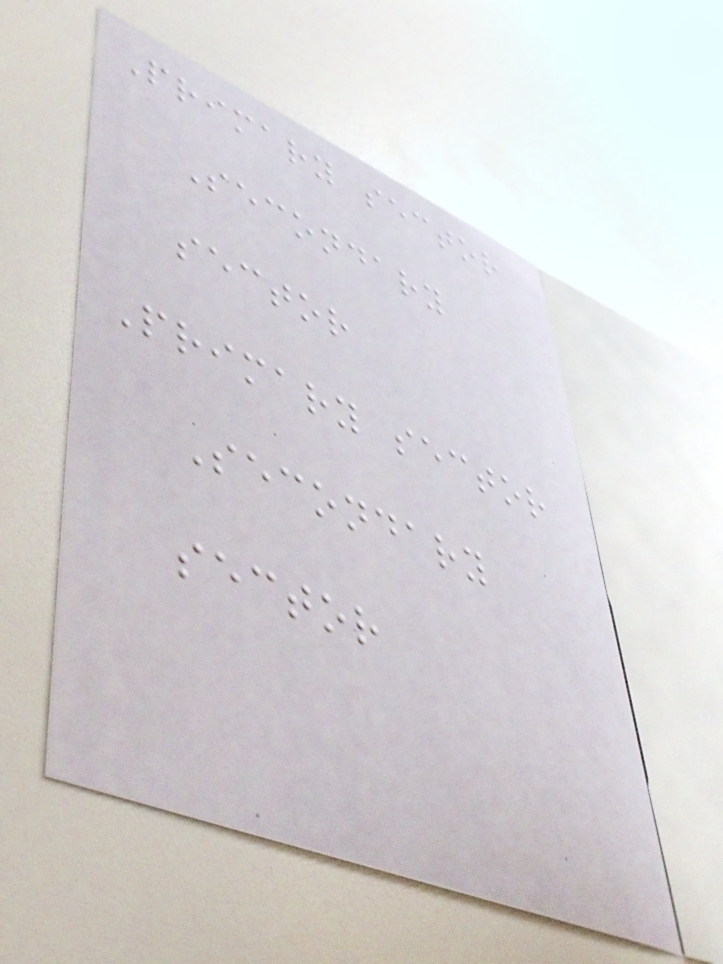Primary sector
Secondary
sector
Primary sector
Secondary
sector
